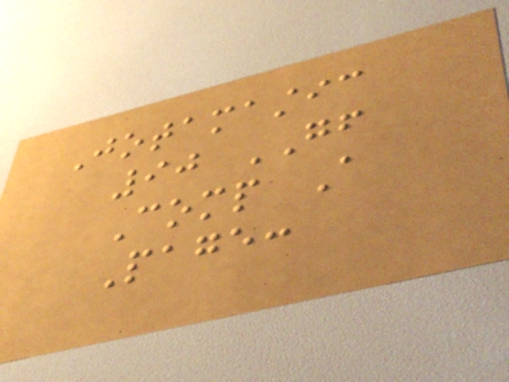Jotamastic
90 GF
Comp A
Page:
